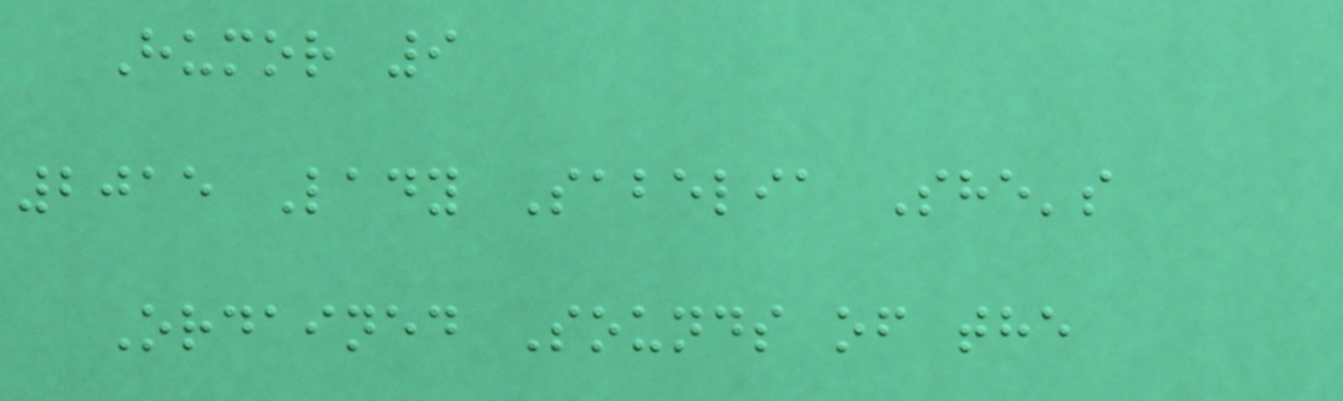Humor 9
2015 Lady Sabelia She's
Ordained Sounds of the
